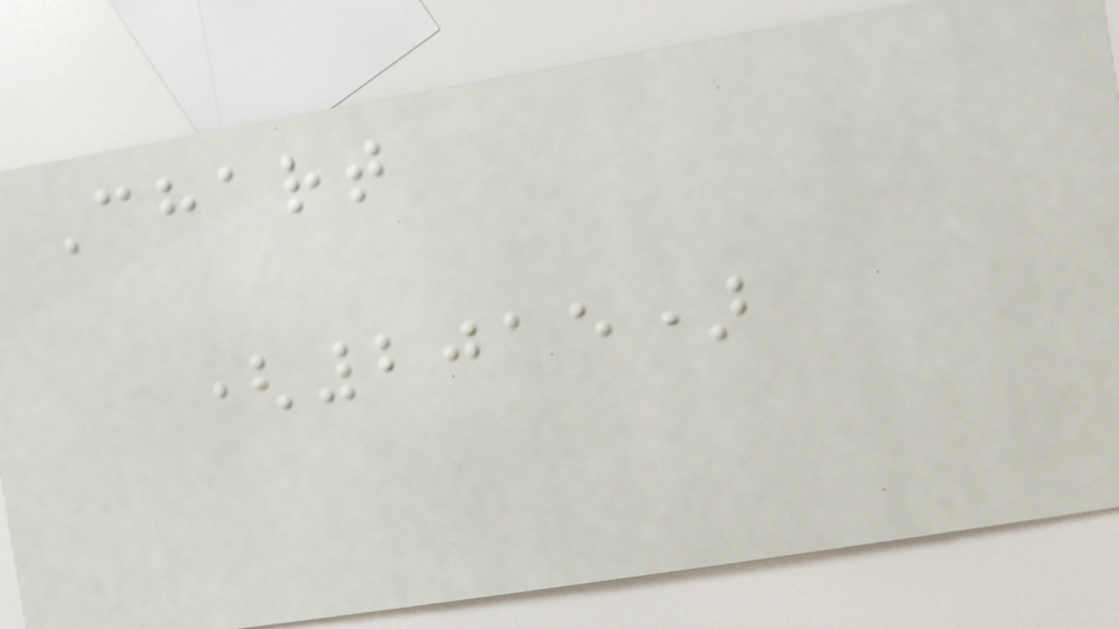Chart
(2015)
